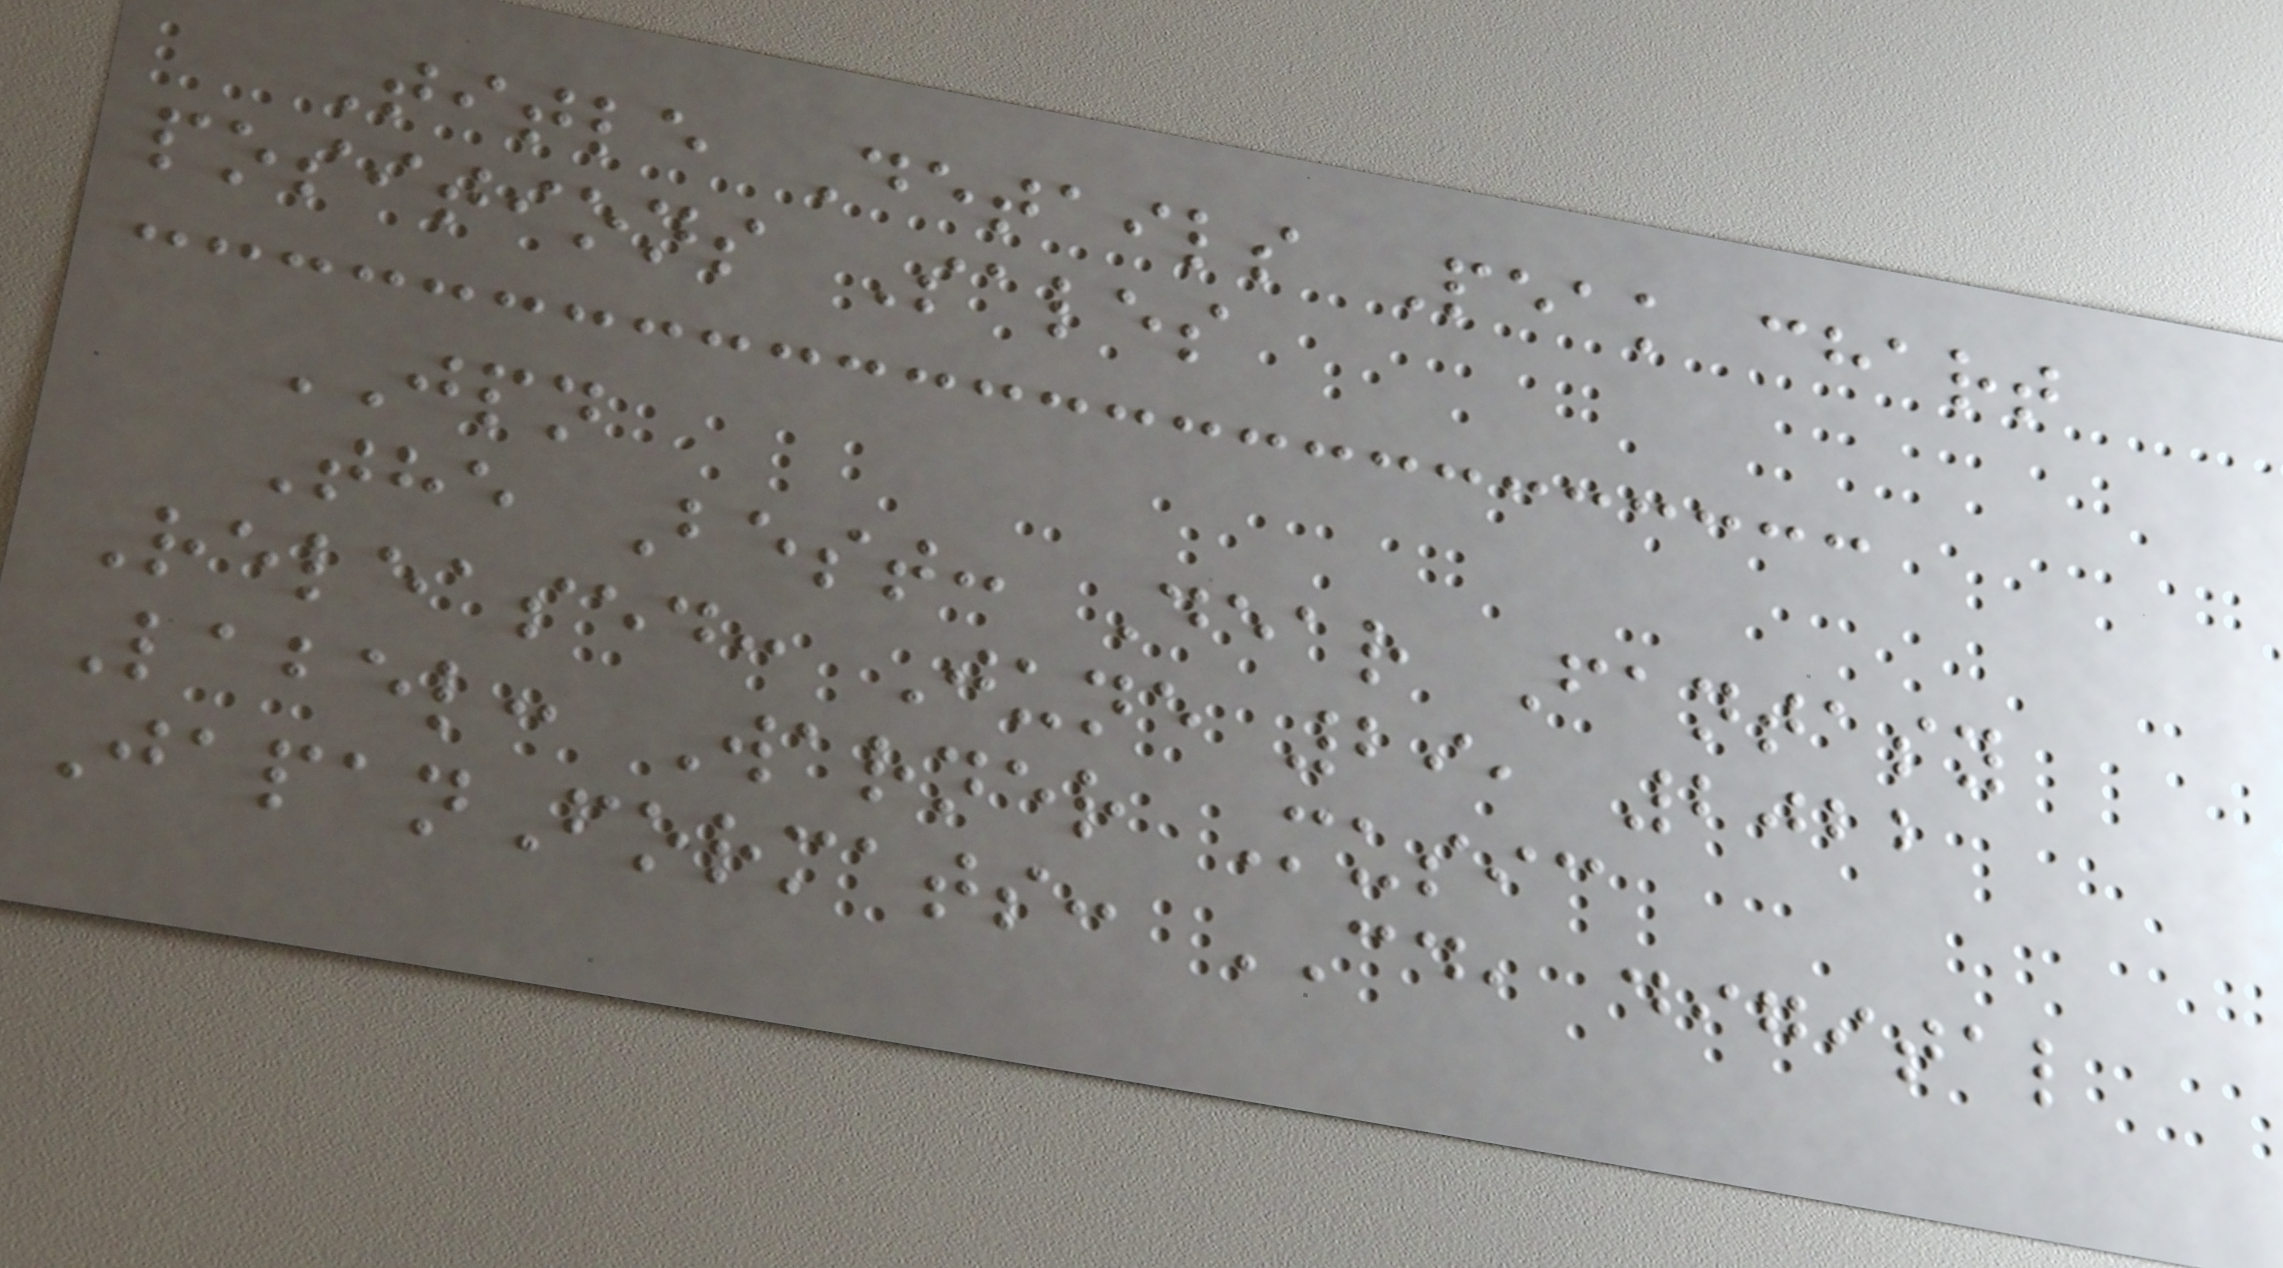Title Details Peak chart
positions Sales
JPN
The Best: Dear Fantasy
Released: June 29, 2022
Label: Warner Music
JapanFormats: CD, digital
